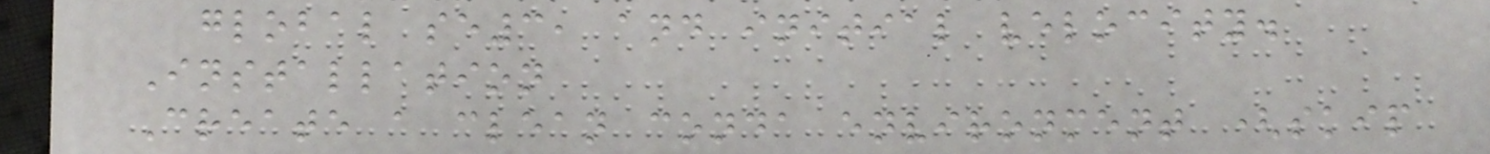global se3, and initial velocity.
Installation
Create a clean conda environment (skip
